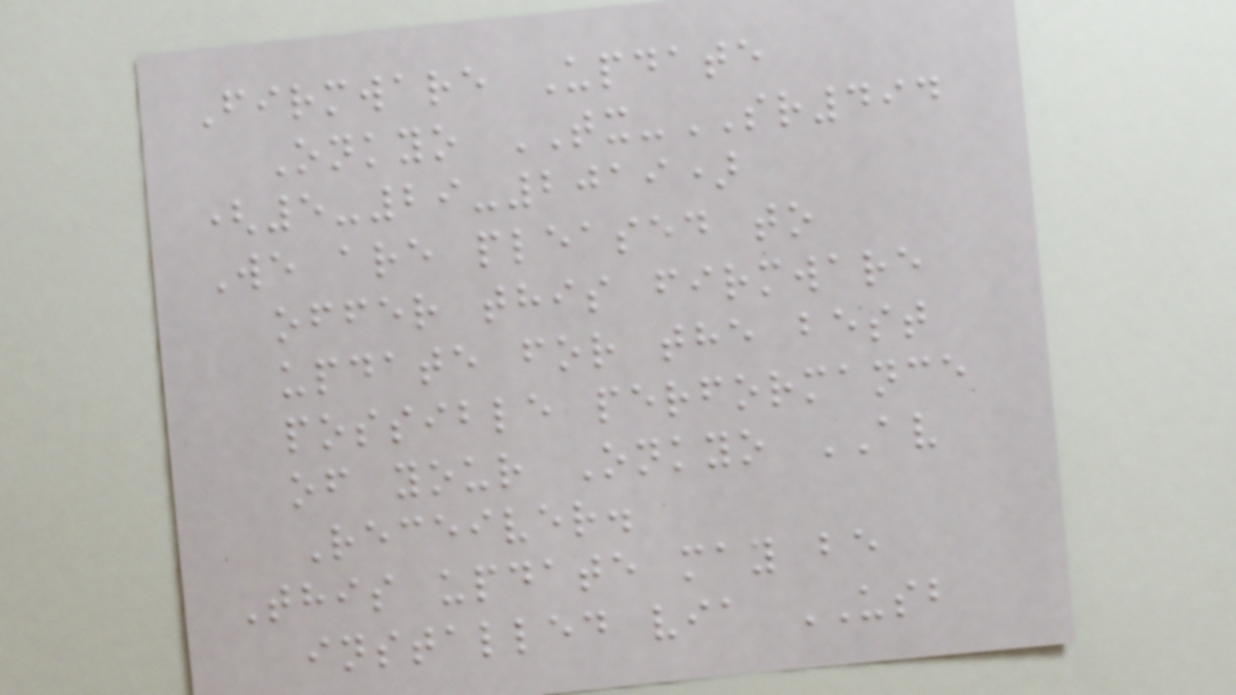Firmware Update
Onkyo TX-SR494
(5-29-2019)
We are pleased to
offer this firmware
update for the best
possible performance
of your Onkyo AV
Receiver.
This update may be
installed via USB
